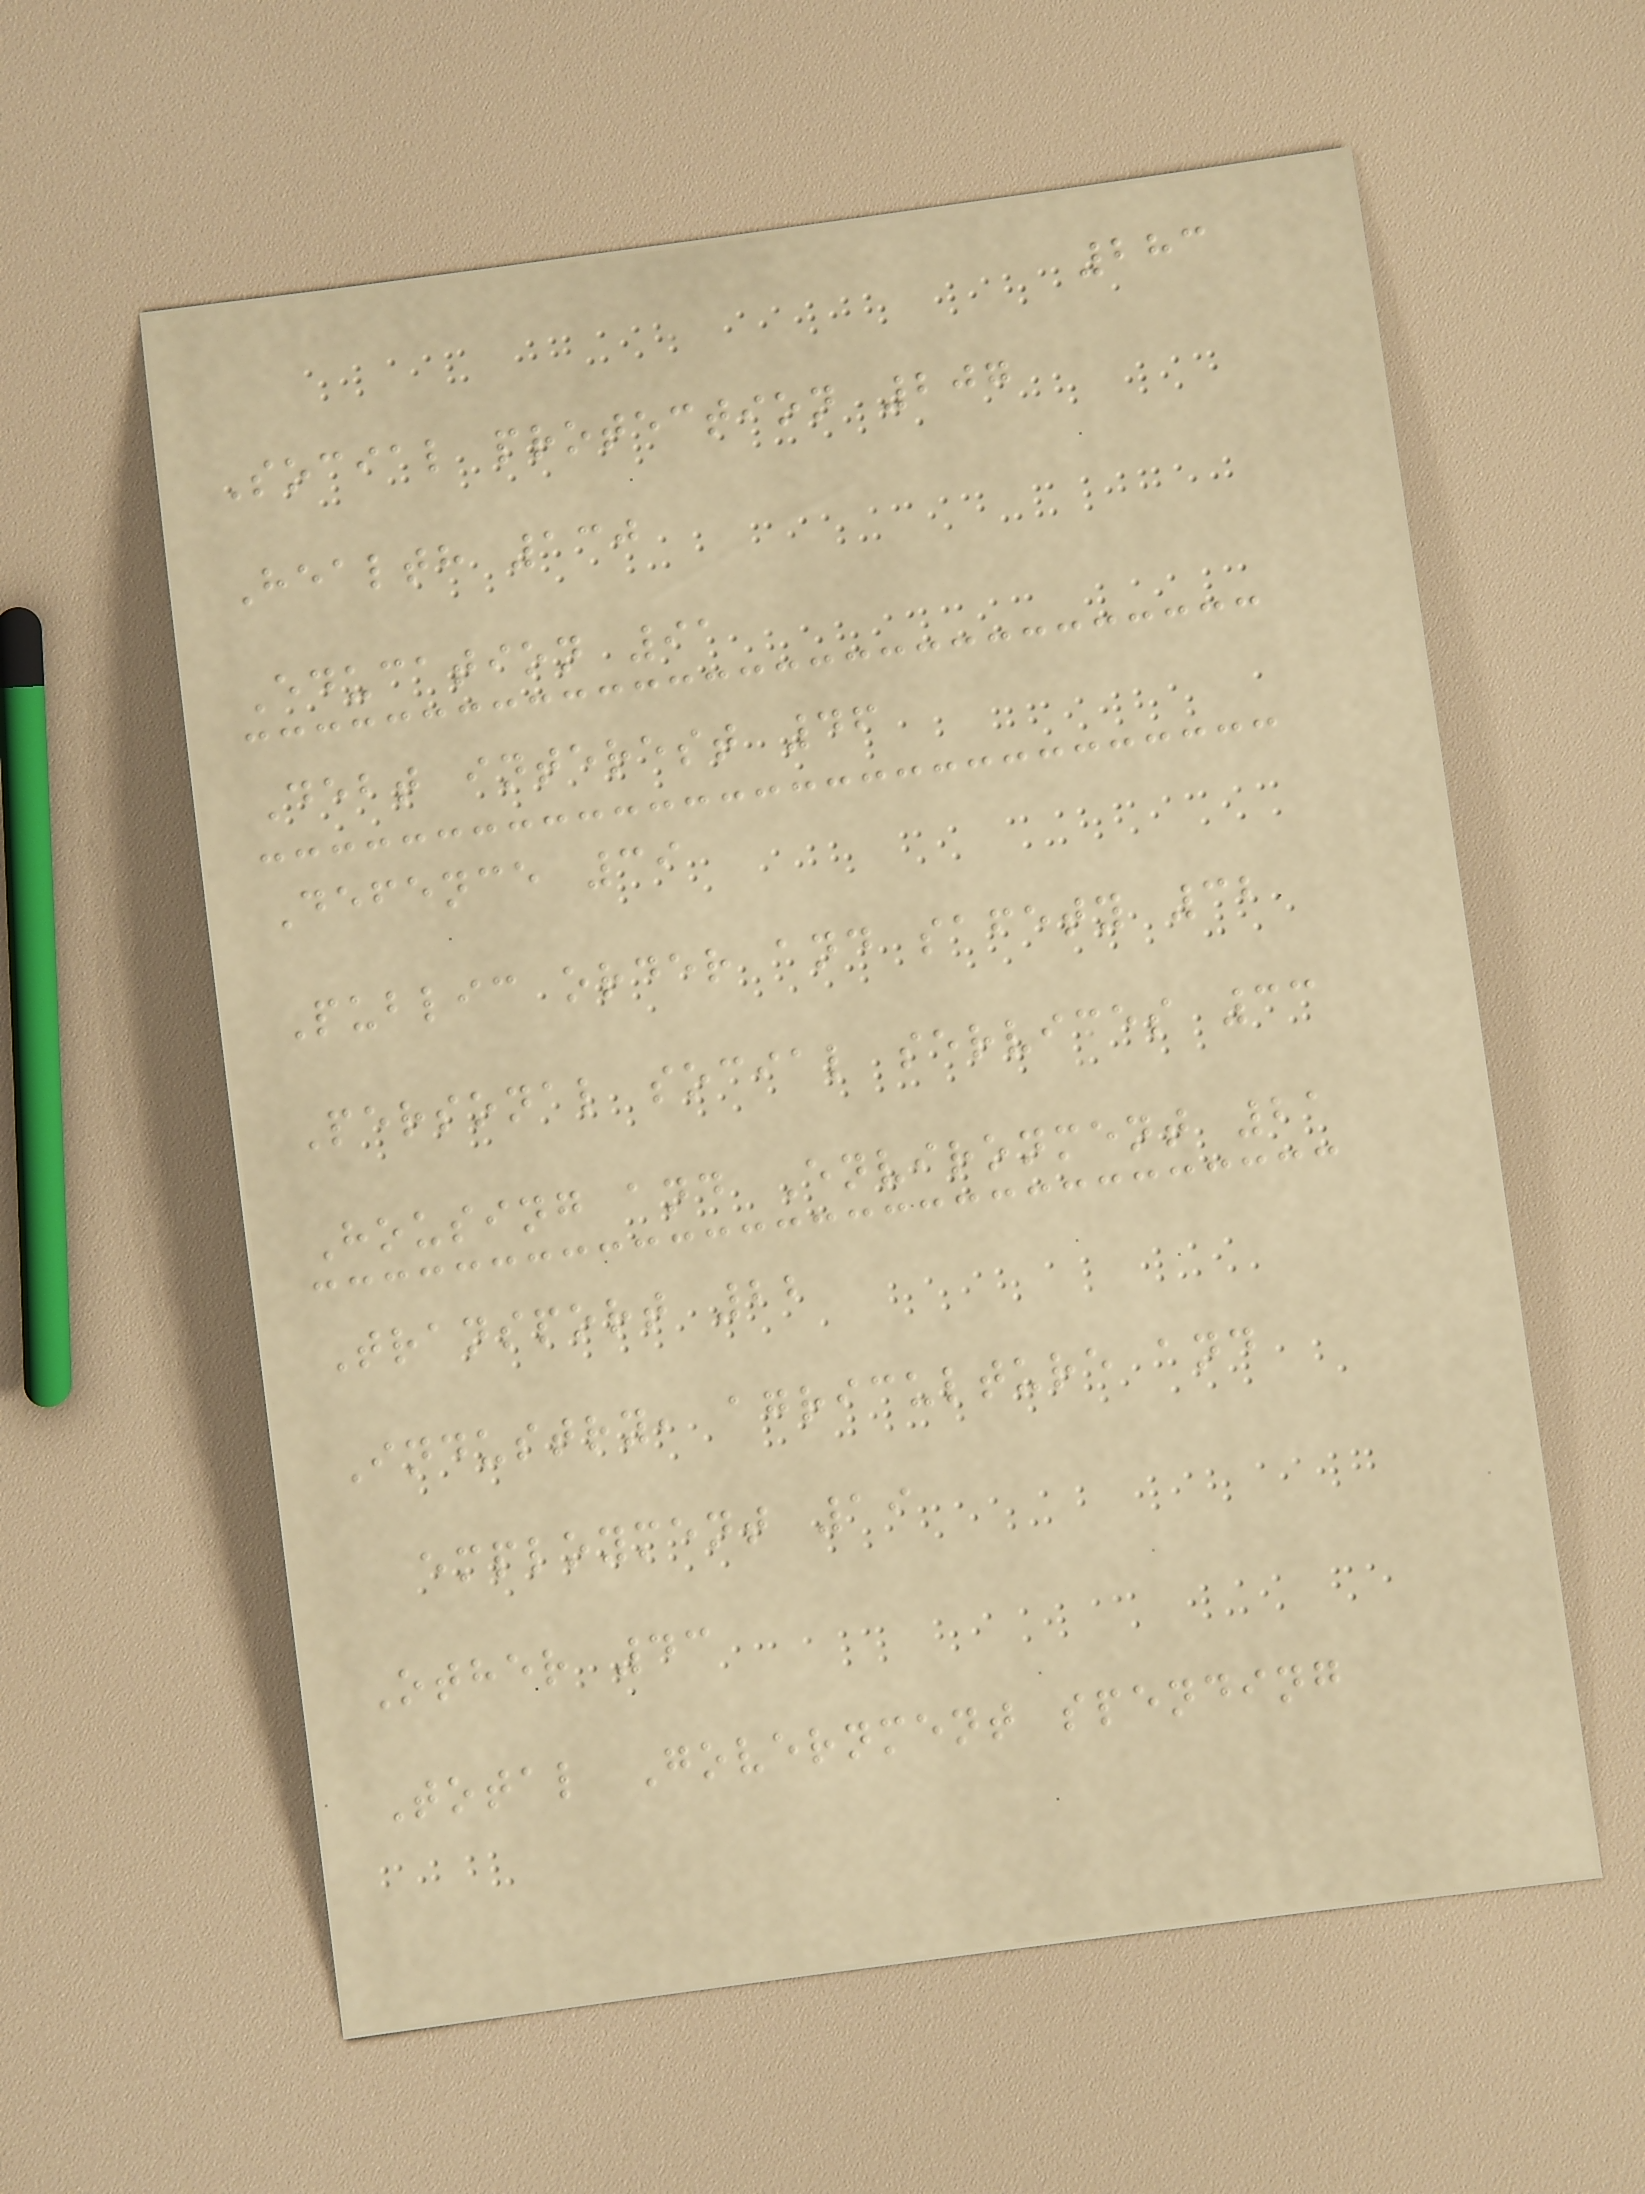283
Social protection 207
Health 130
Education 91
Debt interest 46
Defence 39
Public order and safety 32
Personal social services 33
Housing and Environment 21
Transport 22
Industry, agriculture and
employment 19
Other 43
Total Government spending
